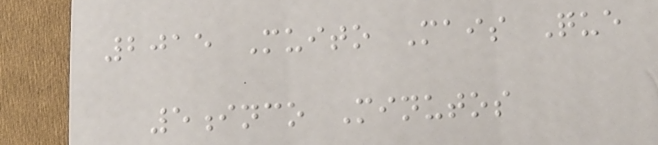2015 Muito Mais Que
5inco Minutos
